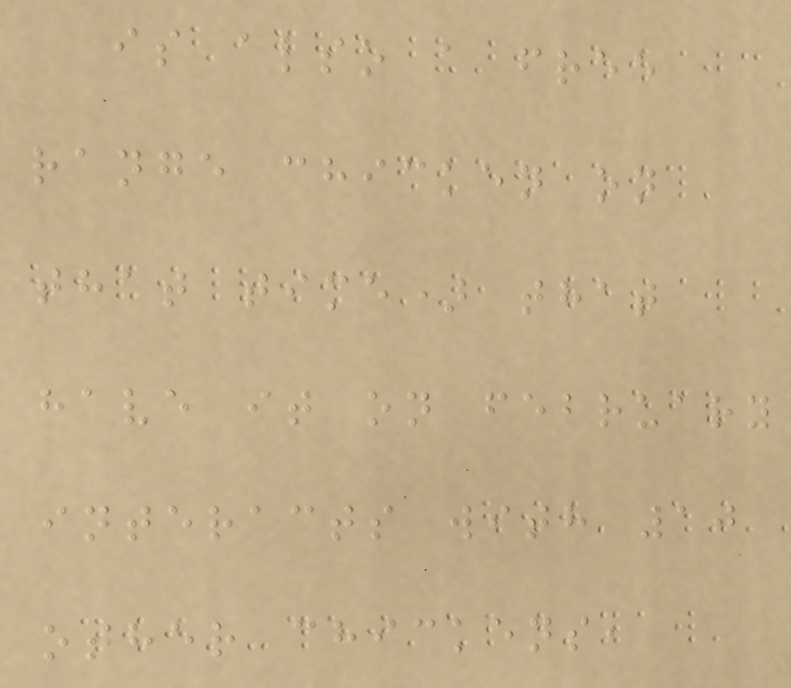is also a free
range chicken on
that time) that
have it on february
interacts with 10
other chickens,
